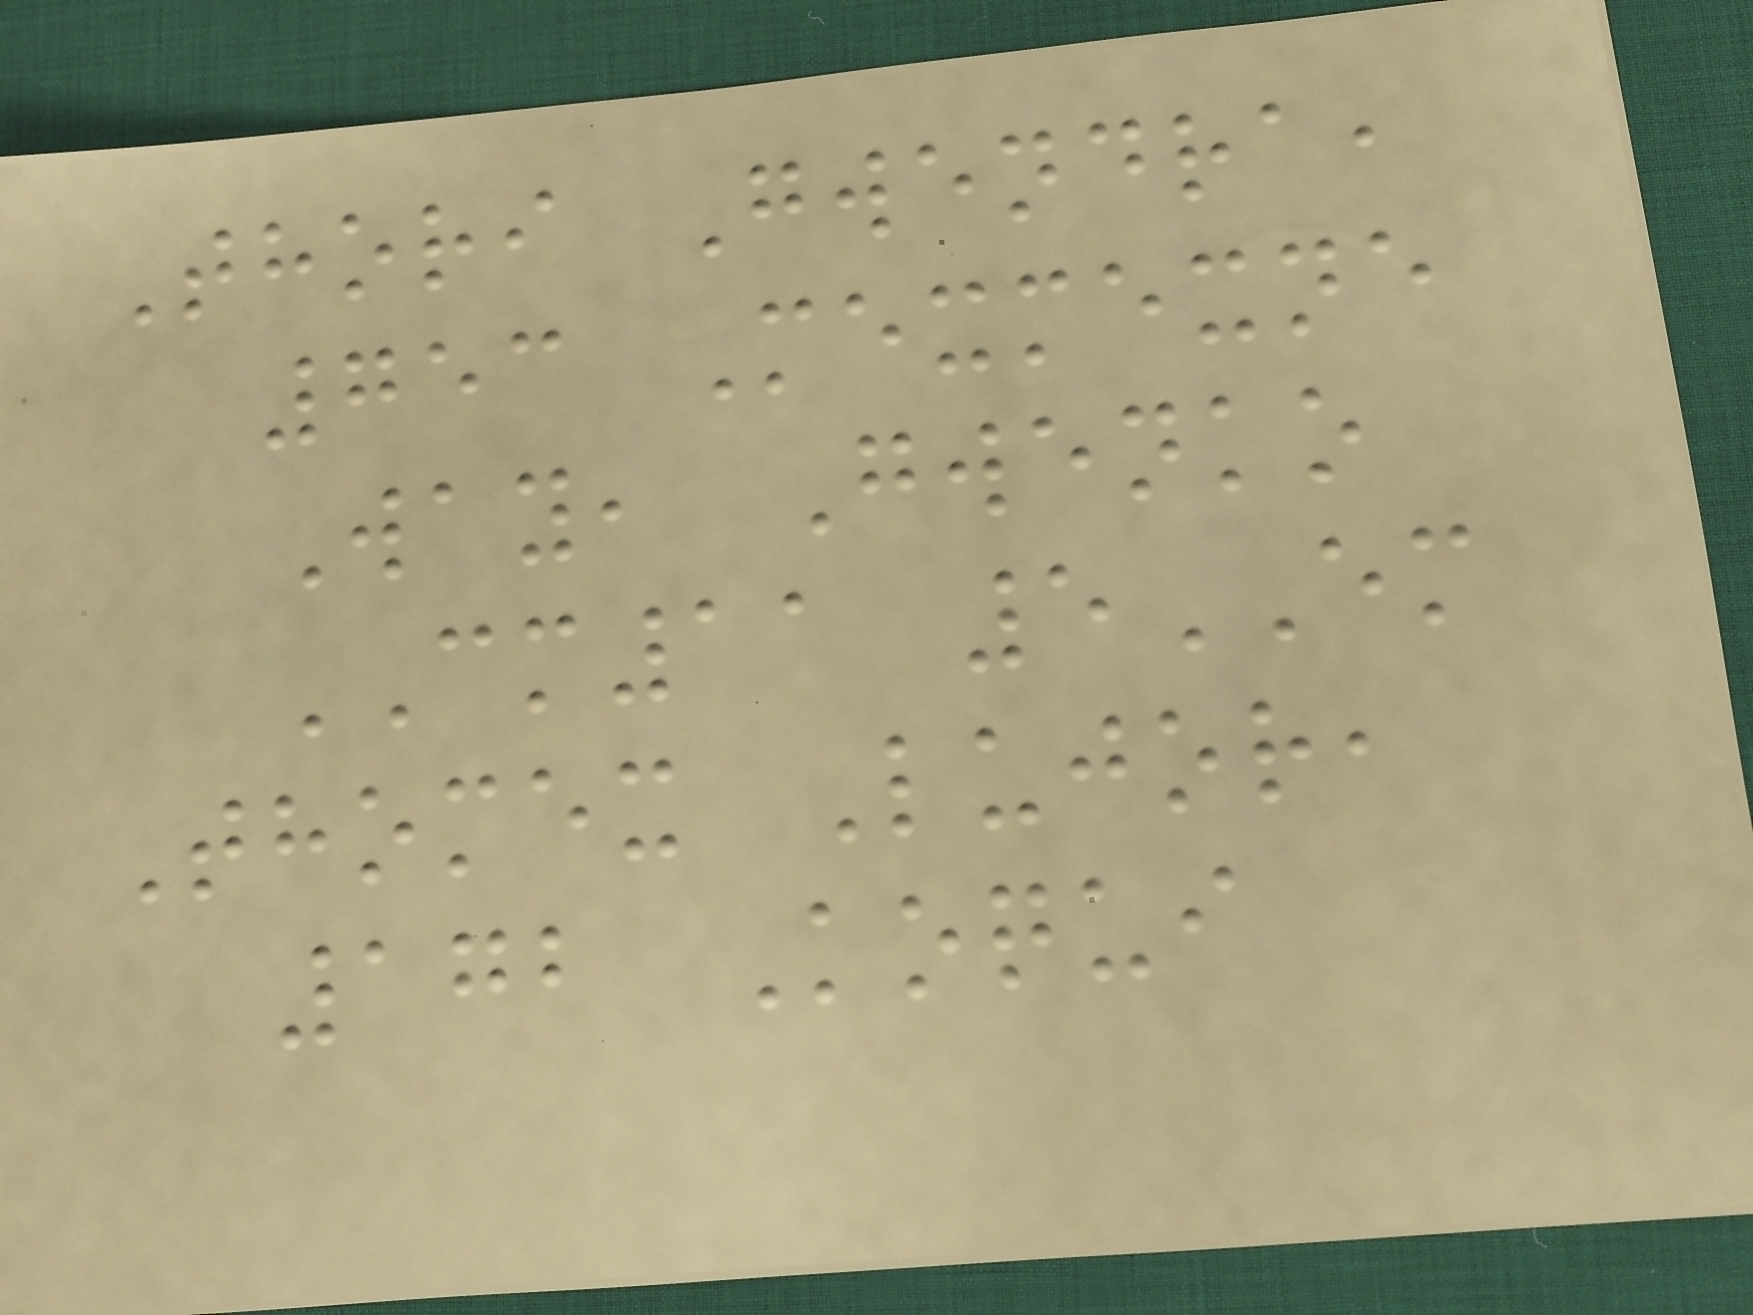Thori Gwendra,
753 Mexmexne
Way, Gwenko
CM11 5EM
Thomex Lujor,
172 Koqui
